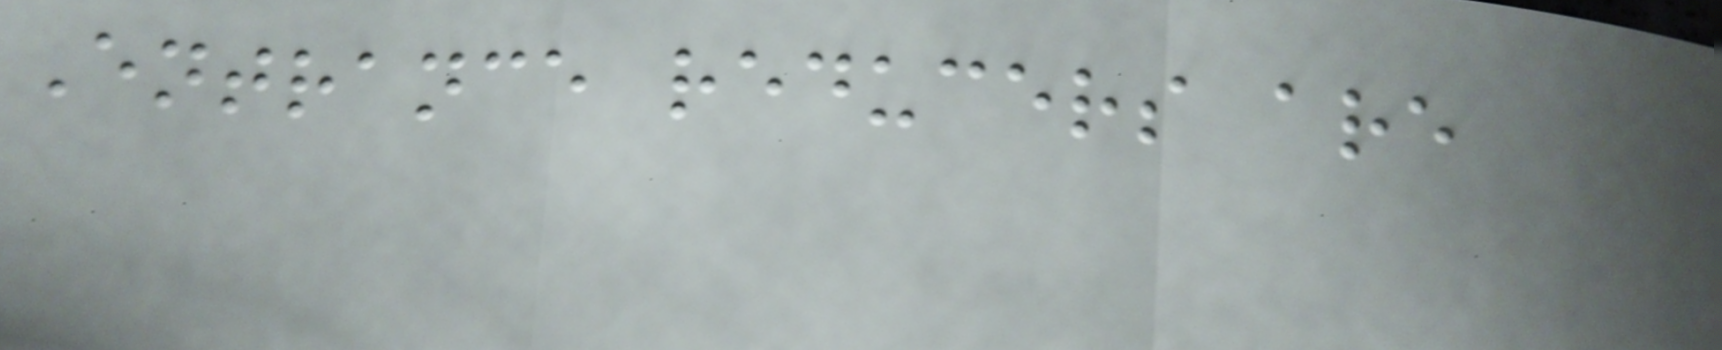Entrance reducers are
